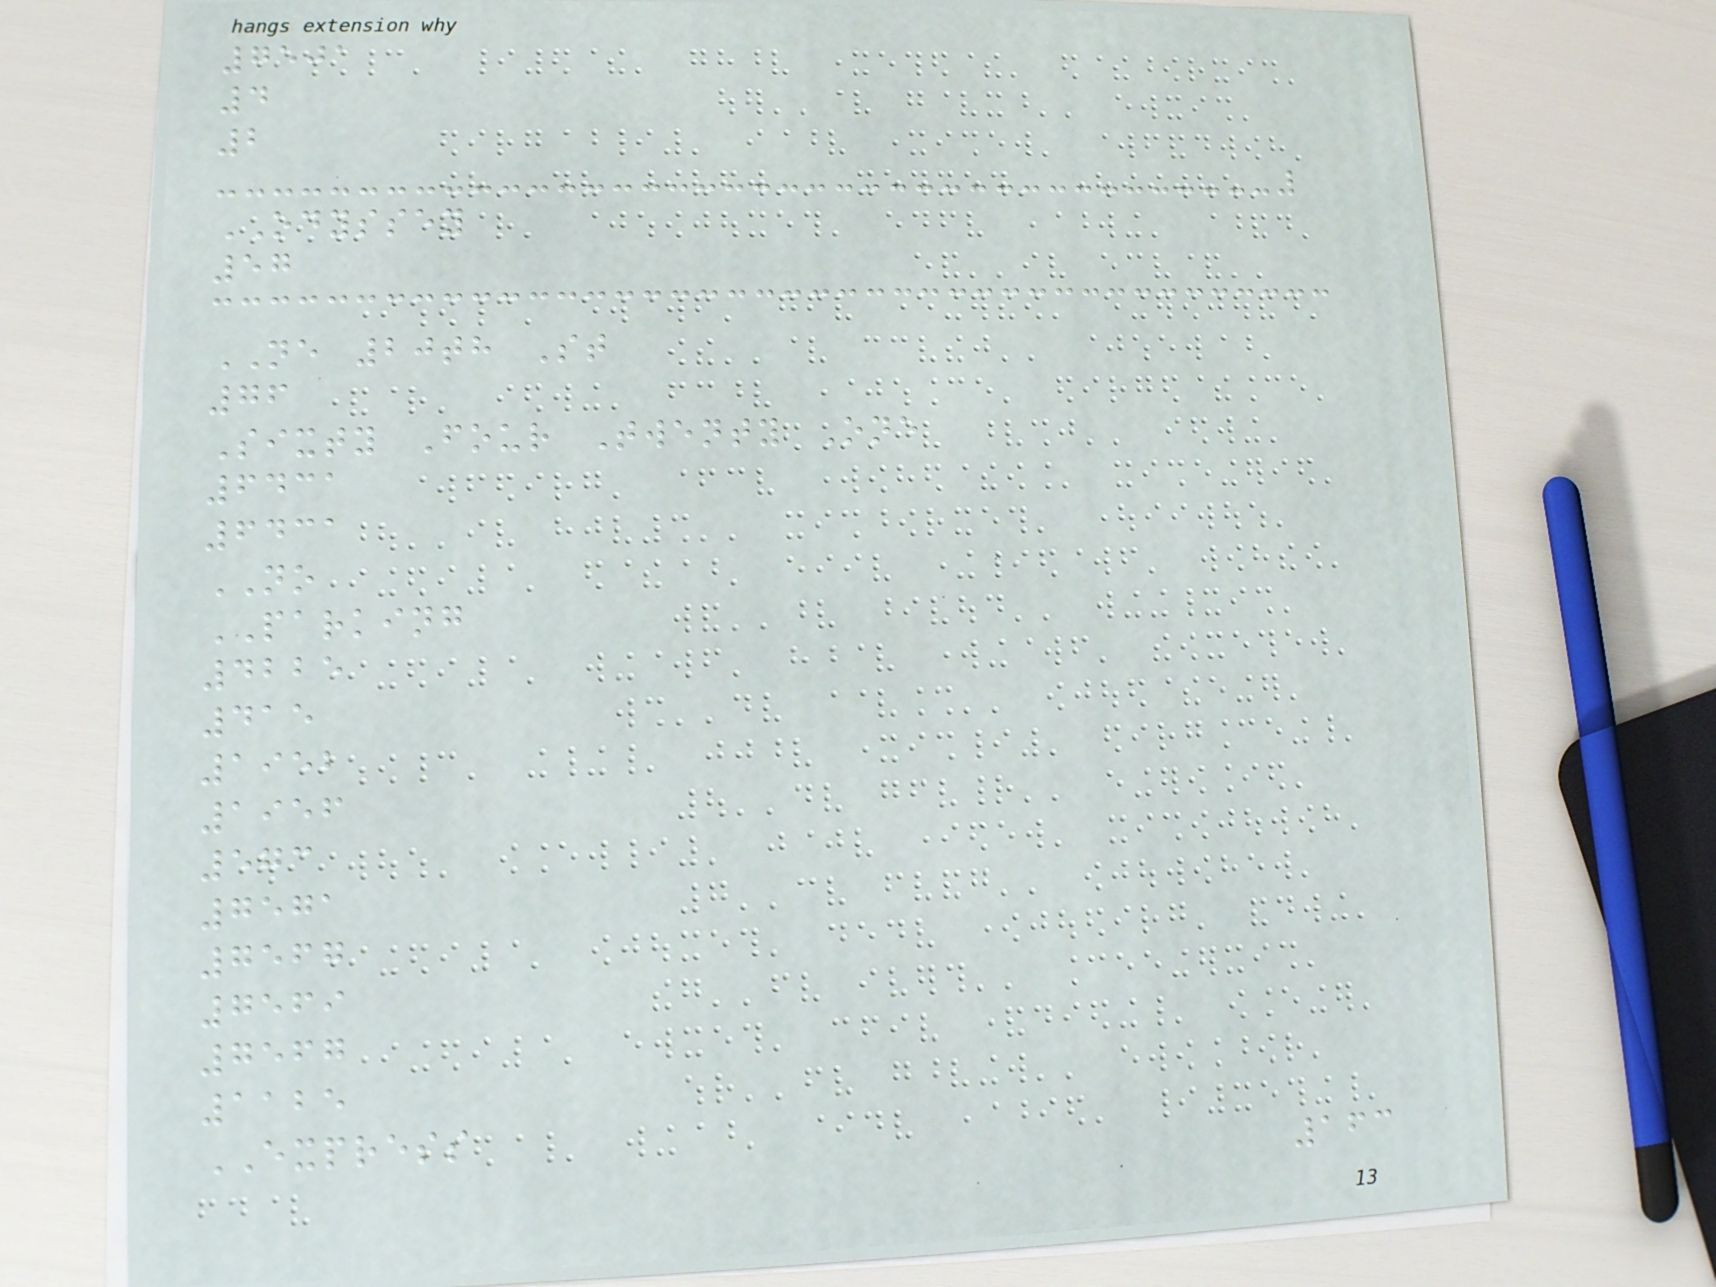7501
4
2
ODYSSEY
57
NE 20th St
76
Sixty Four Twenty One
6431
6431
NO
PARKING
4225
415
1952
1956
573
7571
7567
7569
7567
1125
EXPRESS
163
